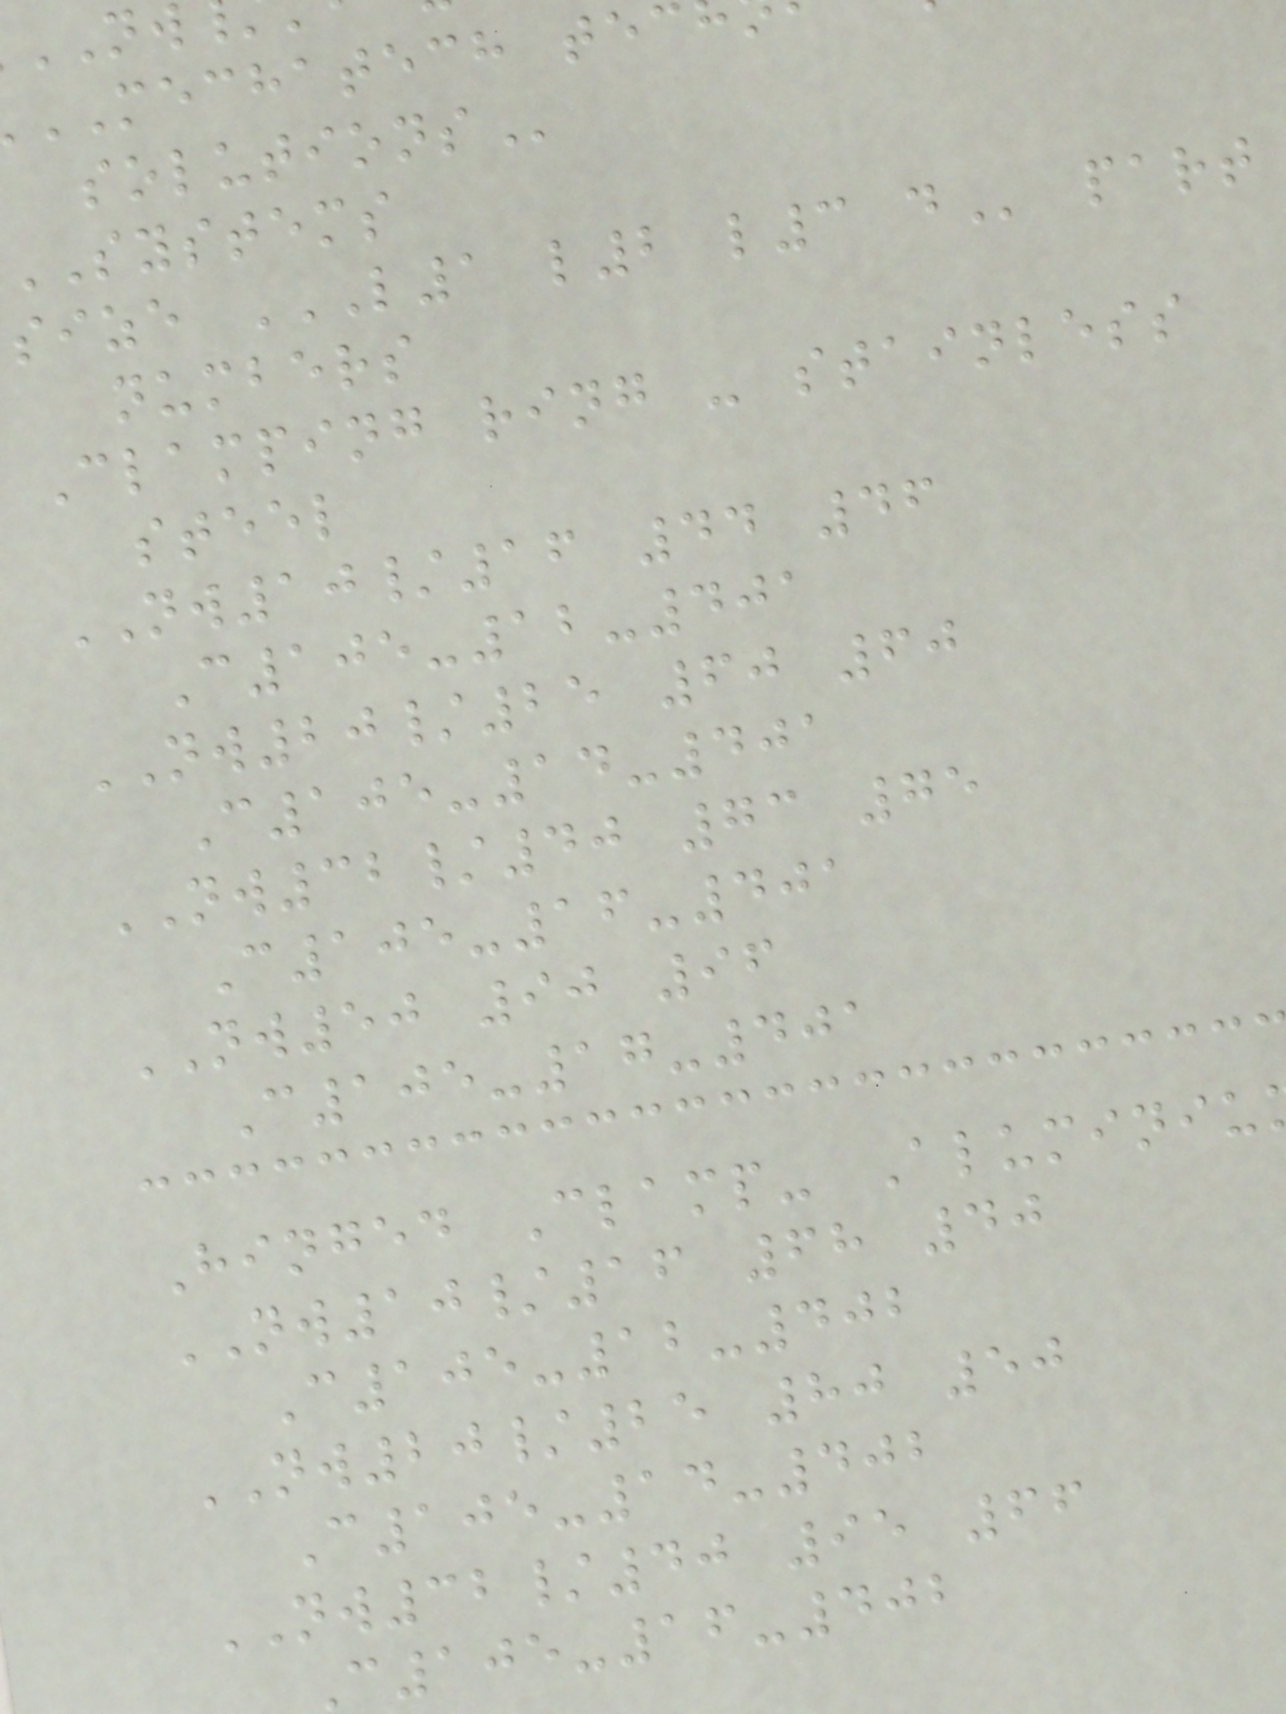MECHATECH
SYSTEMS
size L1 L2 L3 D part
numbers
Clamping ring - stainless
steel
NW10/16 44 46
C105-12-401
NW20/25 60 60
C105-14-401
NW32/40 73 75
C105-16-401
NW50 90 96
C105-17-401
Hinged Clamp- Aluminiu
NW10/16 68 40
C105-12-402
NW20/25 80 50
C105-14-402
NW32/40 95 66
C105-16-402
